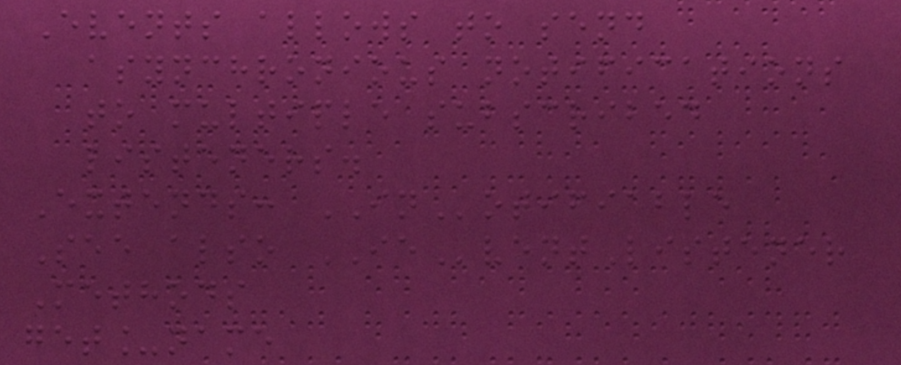Events allows to send
asynchronious notifications
to multiple subscribed
listeners.
Extends: INotifiable
See also IEventListener
Methods
get_name
